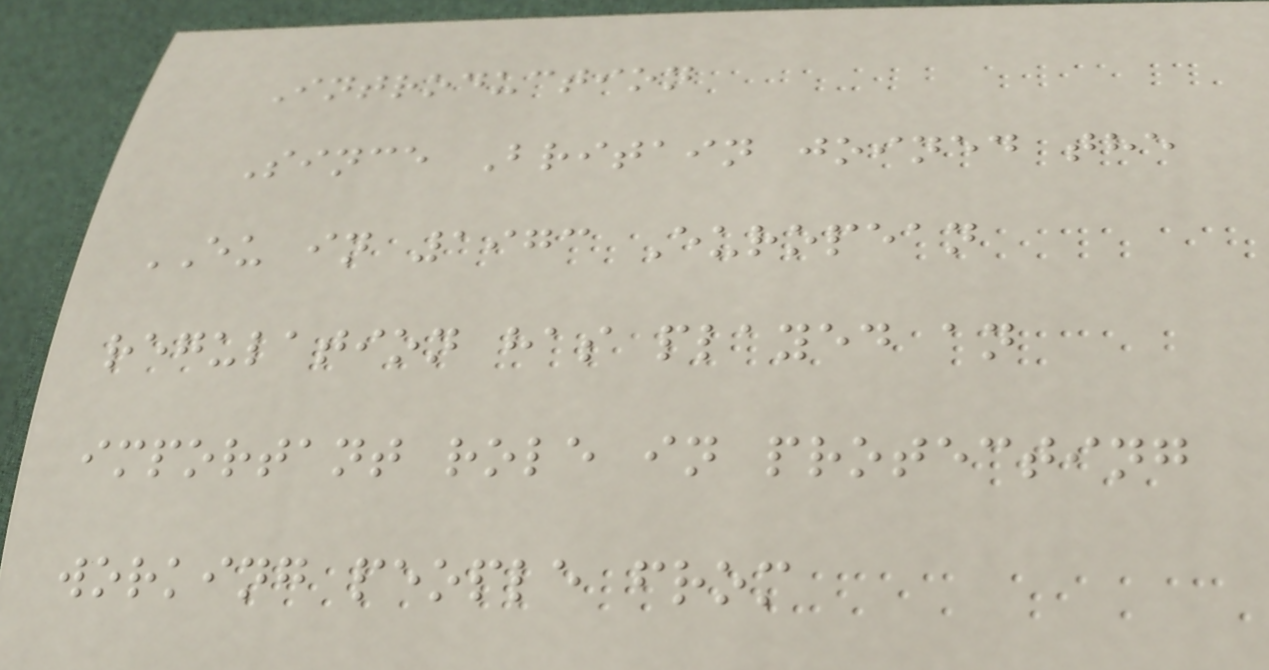Introduction
Since Britain joined the
EU in 1973 European
regulation has played an
important role in protecting
working people from
